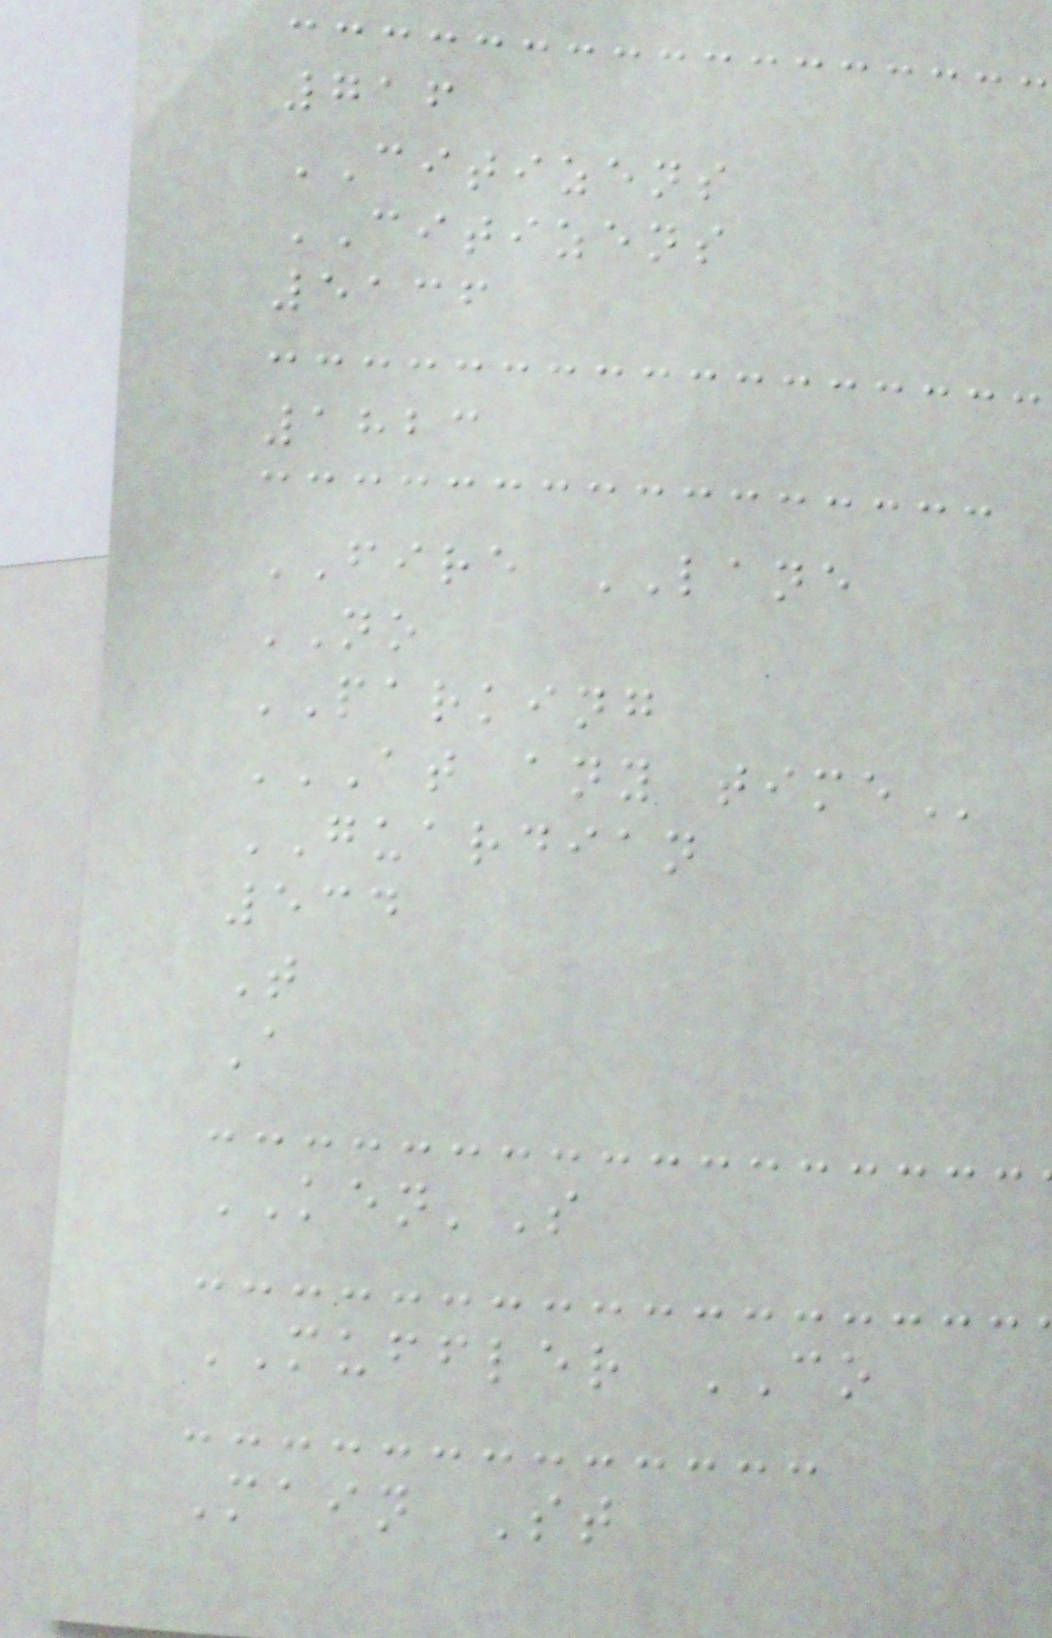716
CITIZENS
CITIZENS
5136
1823
FIRE LANE
NO
PARKING
AT ANY TIME
GUARDIAN
534
T
A
KEN'S
MUFFLER CO
Main St
